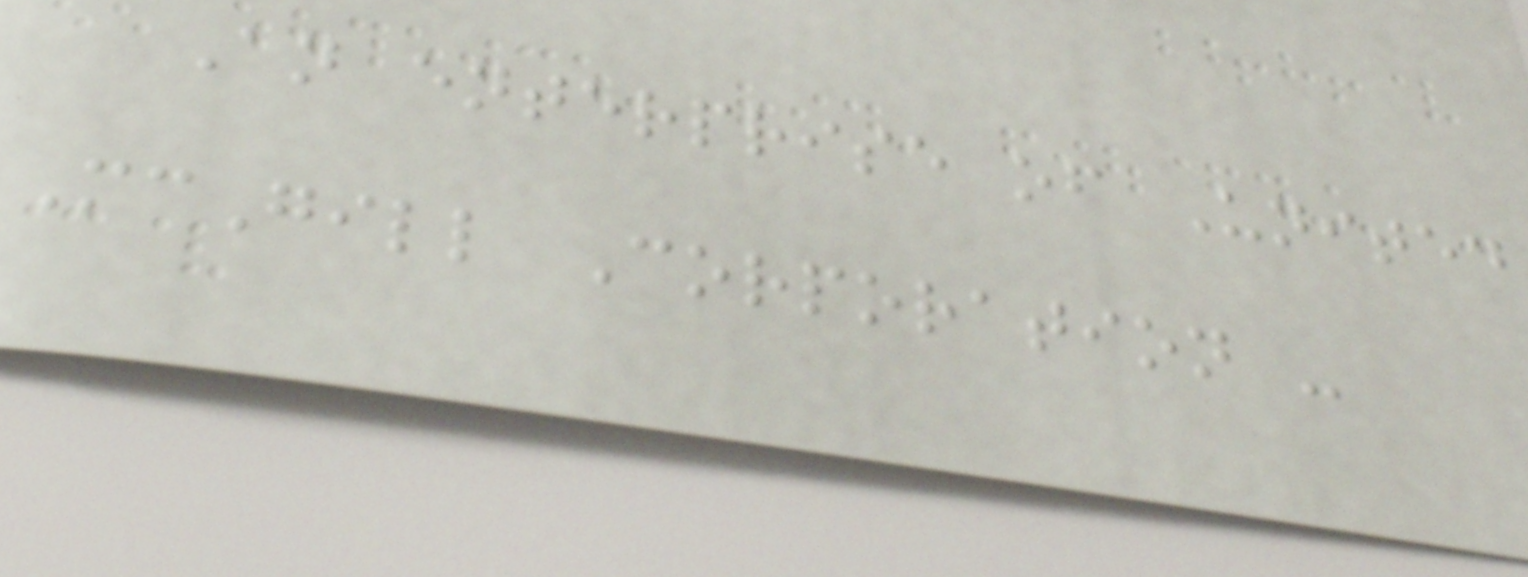An enterprise of United
McGill Corporation -
